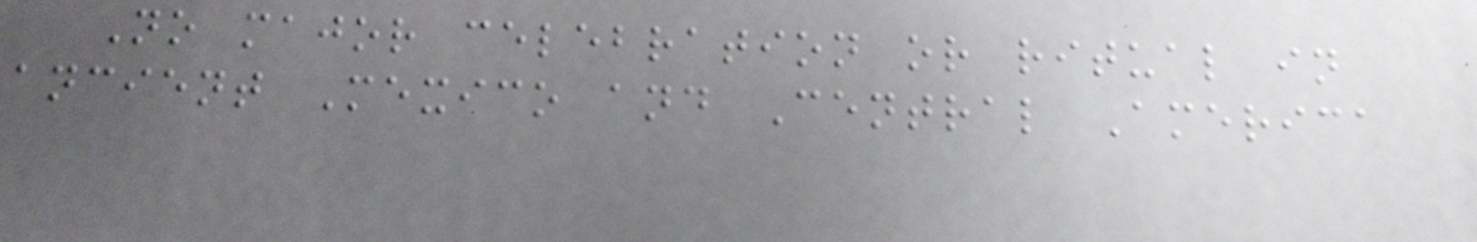No major celebration or ritual in
ancient Mexico and Central America
